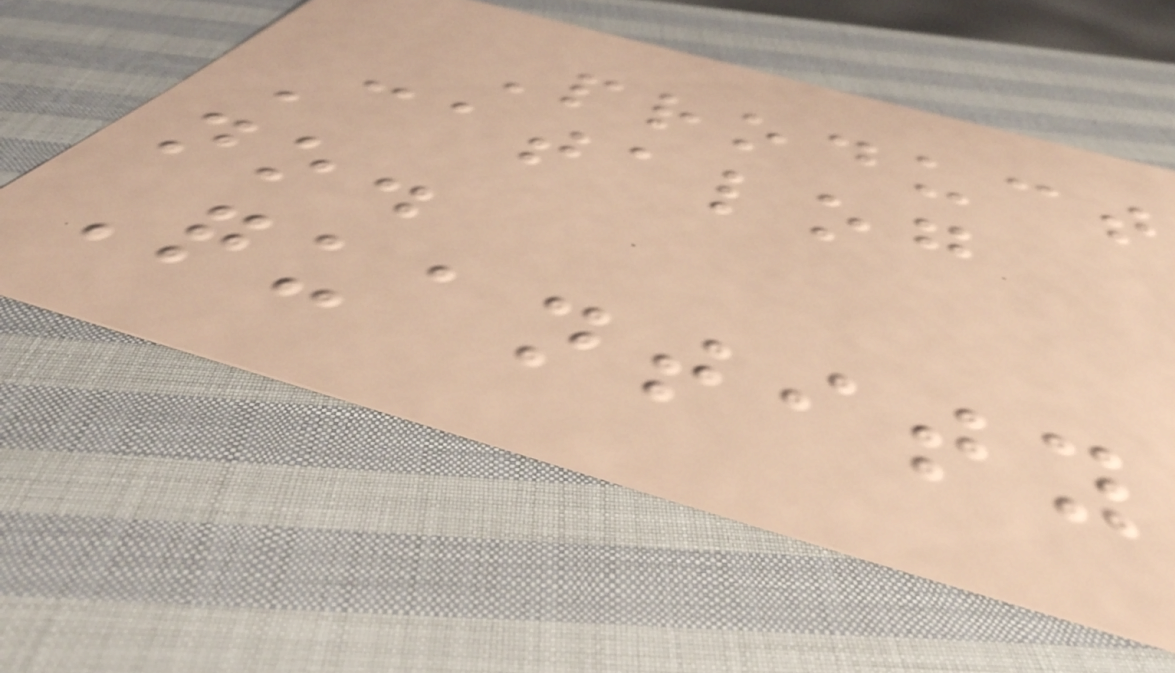Product
Catalog
no.
Quantity
